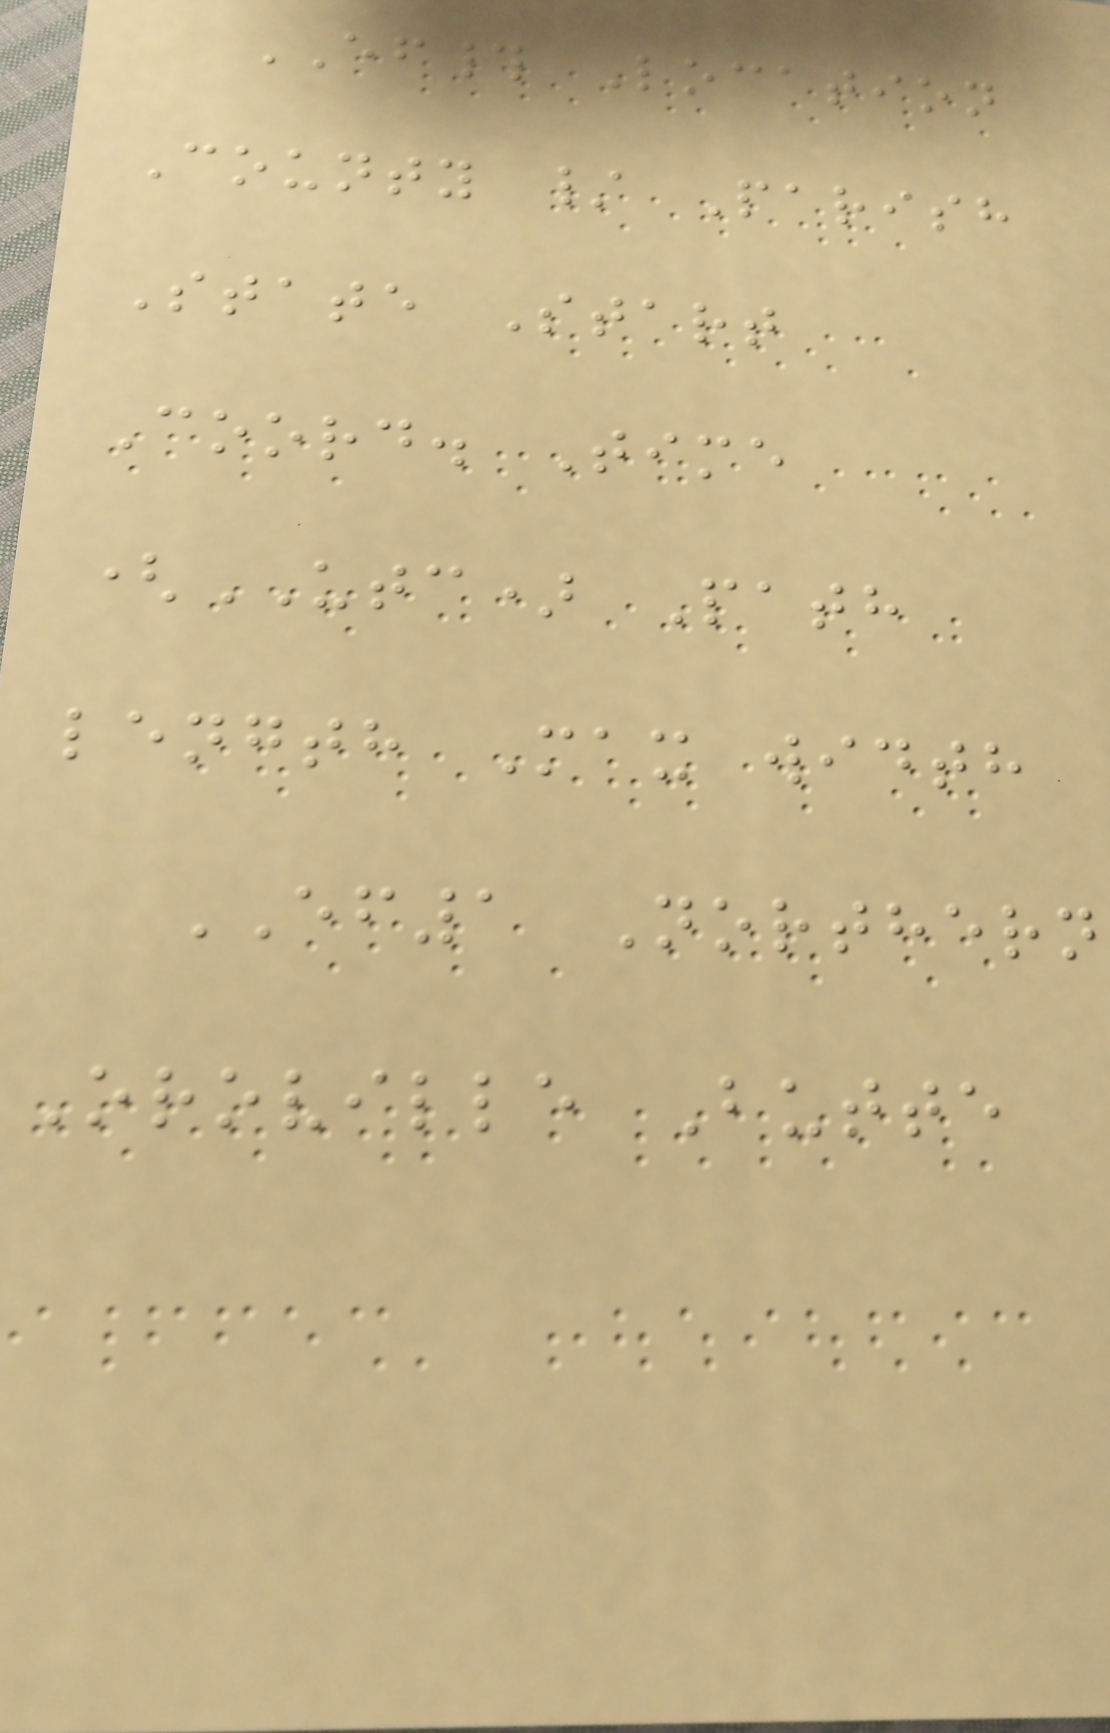EF# Location
County / Parish
State Start
Coord. Time
(UTC) Path
length Max width
EF1 Northern
Oroville Butte
